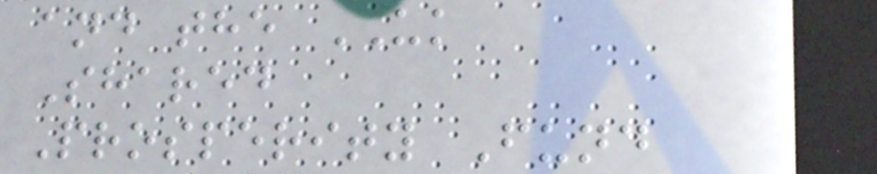and the UK
Shared
Prosperity Fund
